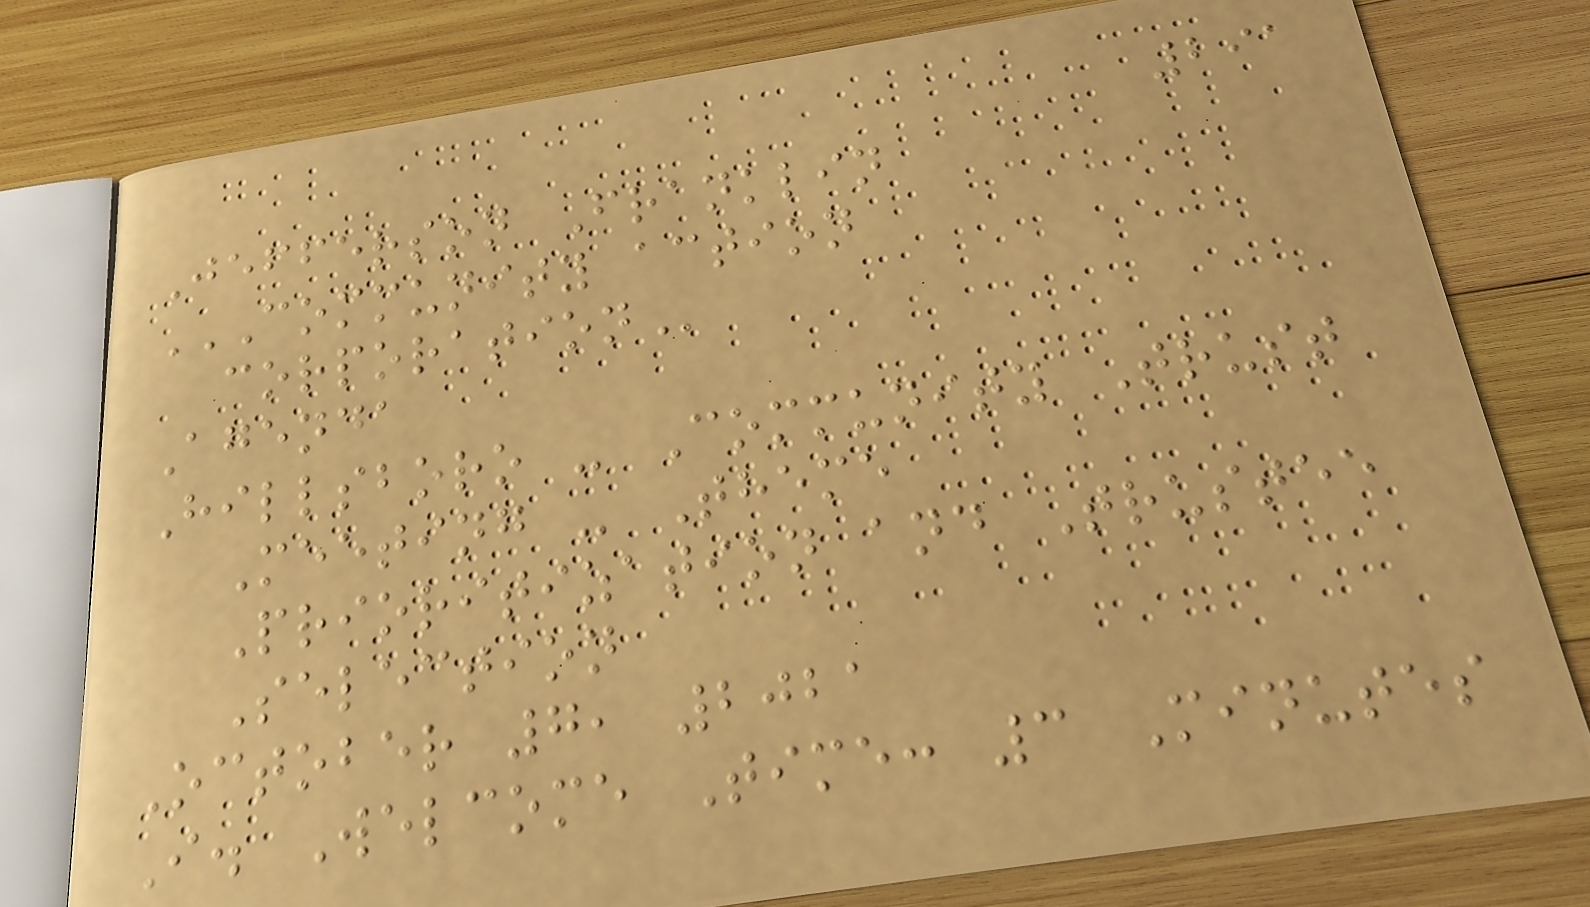291
Jefferson Franklin
COMMUNITY ACTION
CORPORATION
Agenda
Hillsboro - Community Trust
Meeting - Theme
Prioritization and Trustee
Selection
October 7, 2021
I. Welcome Time: 3 Minutes
